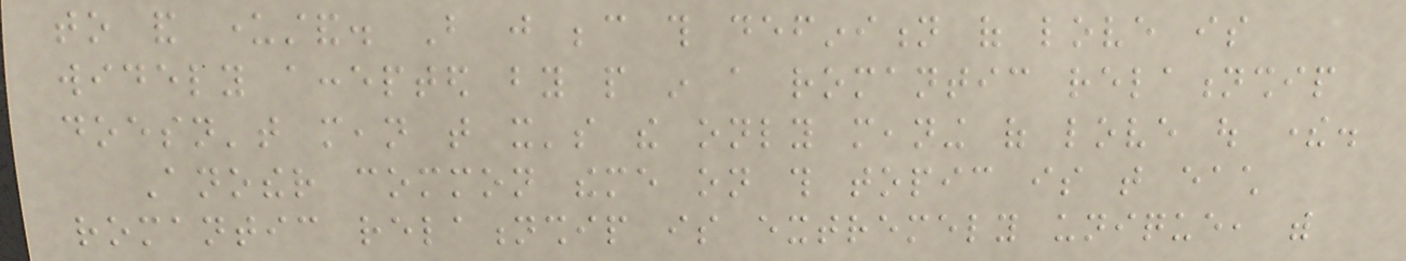to and understand. But just because this definition of love is
widely accepted by people in a romantic relationship
doesn't mean that it's the only meaning of love out there.
Another common theme on this topic is that each
romantic relationship is extremely unique, with
